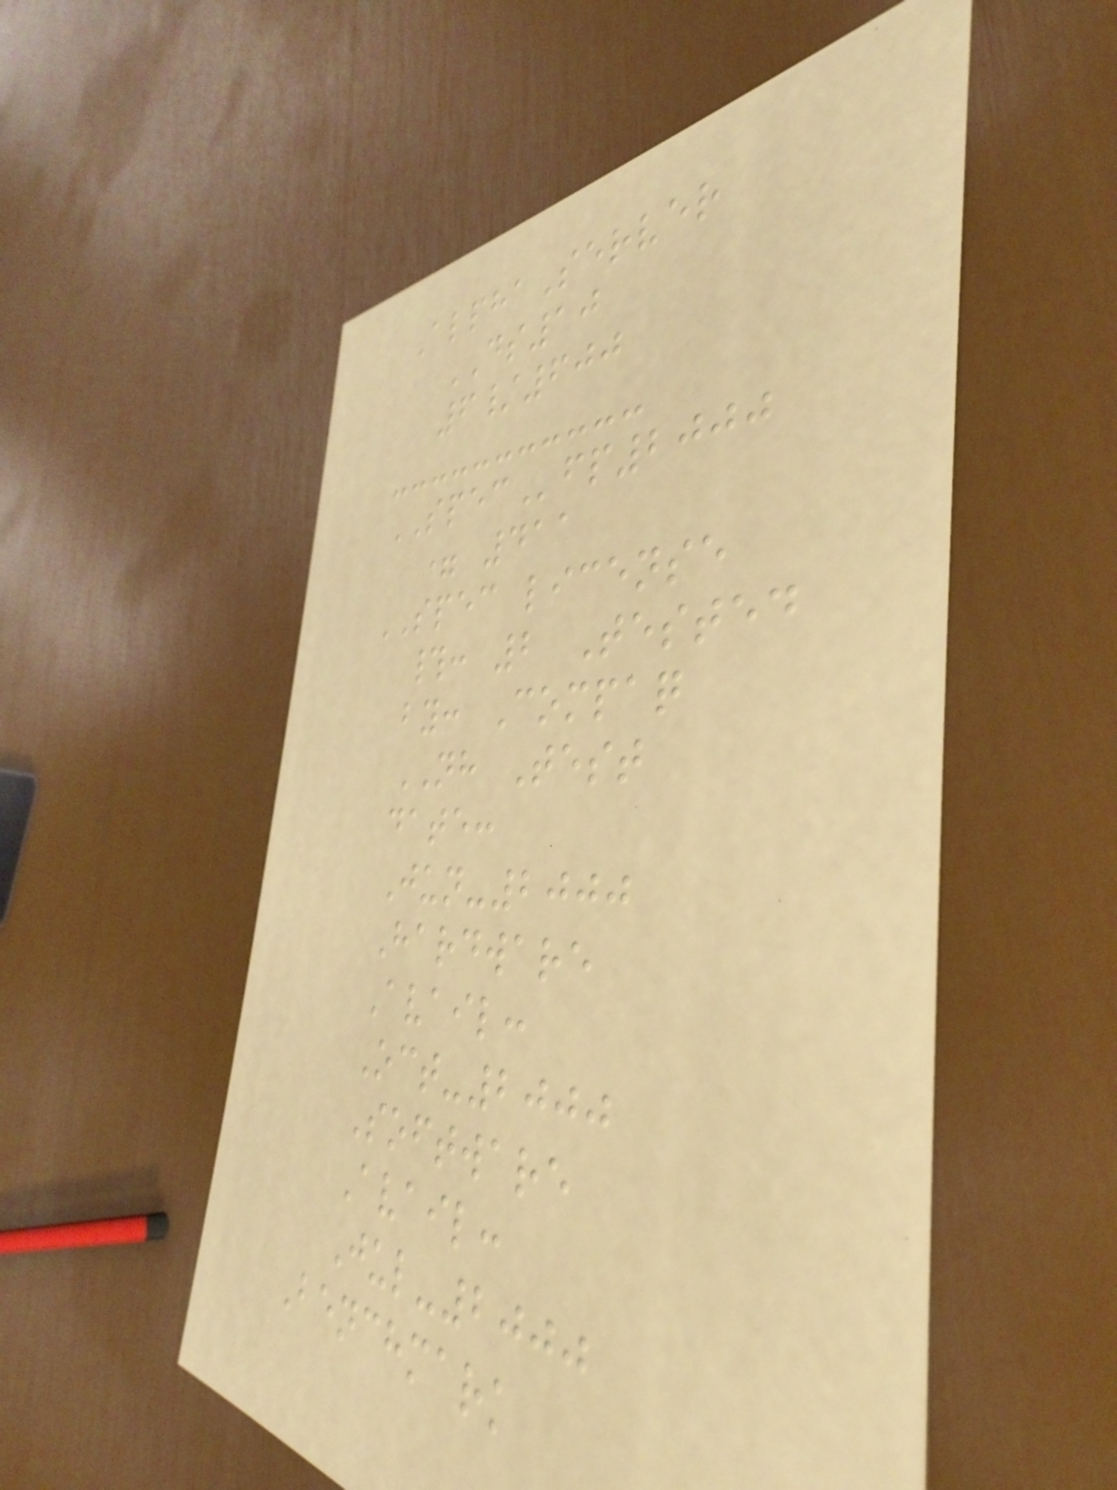AlphaServer
DS10
6/600
SPECfp2000
= 411
SPEC license
#: 2 Tested
by: Compaq
NH Test
date:
Jun-2000
Hardware
Avail:
Oct-2000
Software
Avail:
Jul-2000
Benchmark
